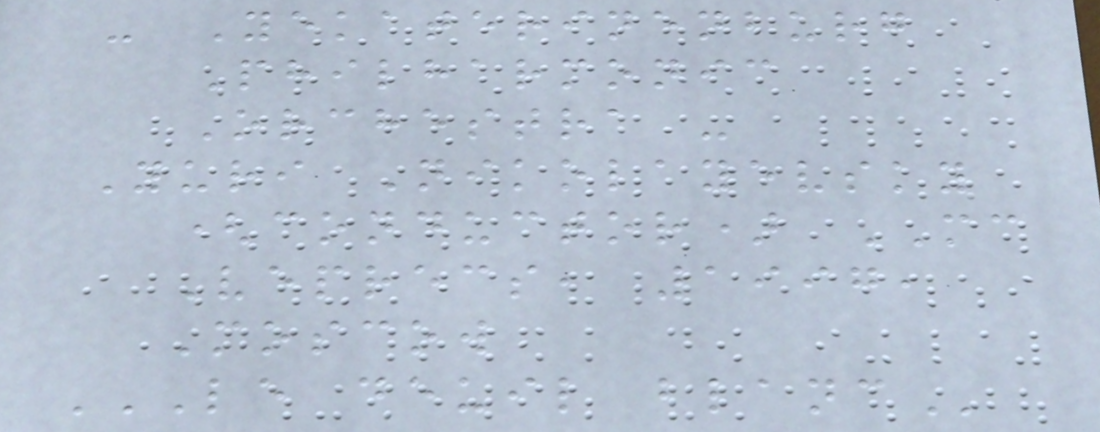- Yekaterinenburg
Philharmonic
Orchestra -
Yuri Nikolayevsky
(conductor) MC
Veprecs, 1997,
Moscow
LE DEUIL BLANC
